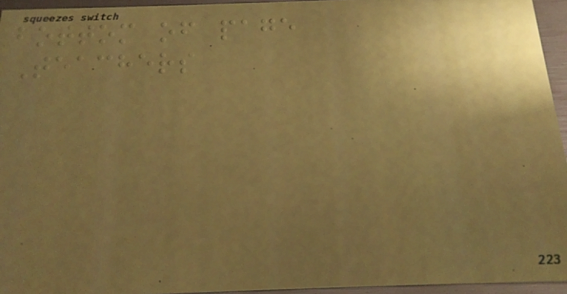bottom of page
Teachers
